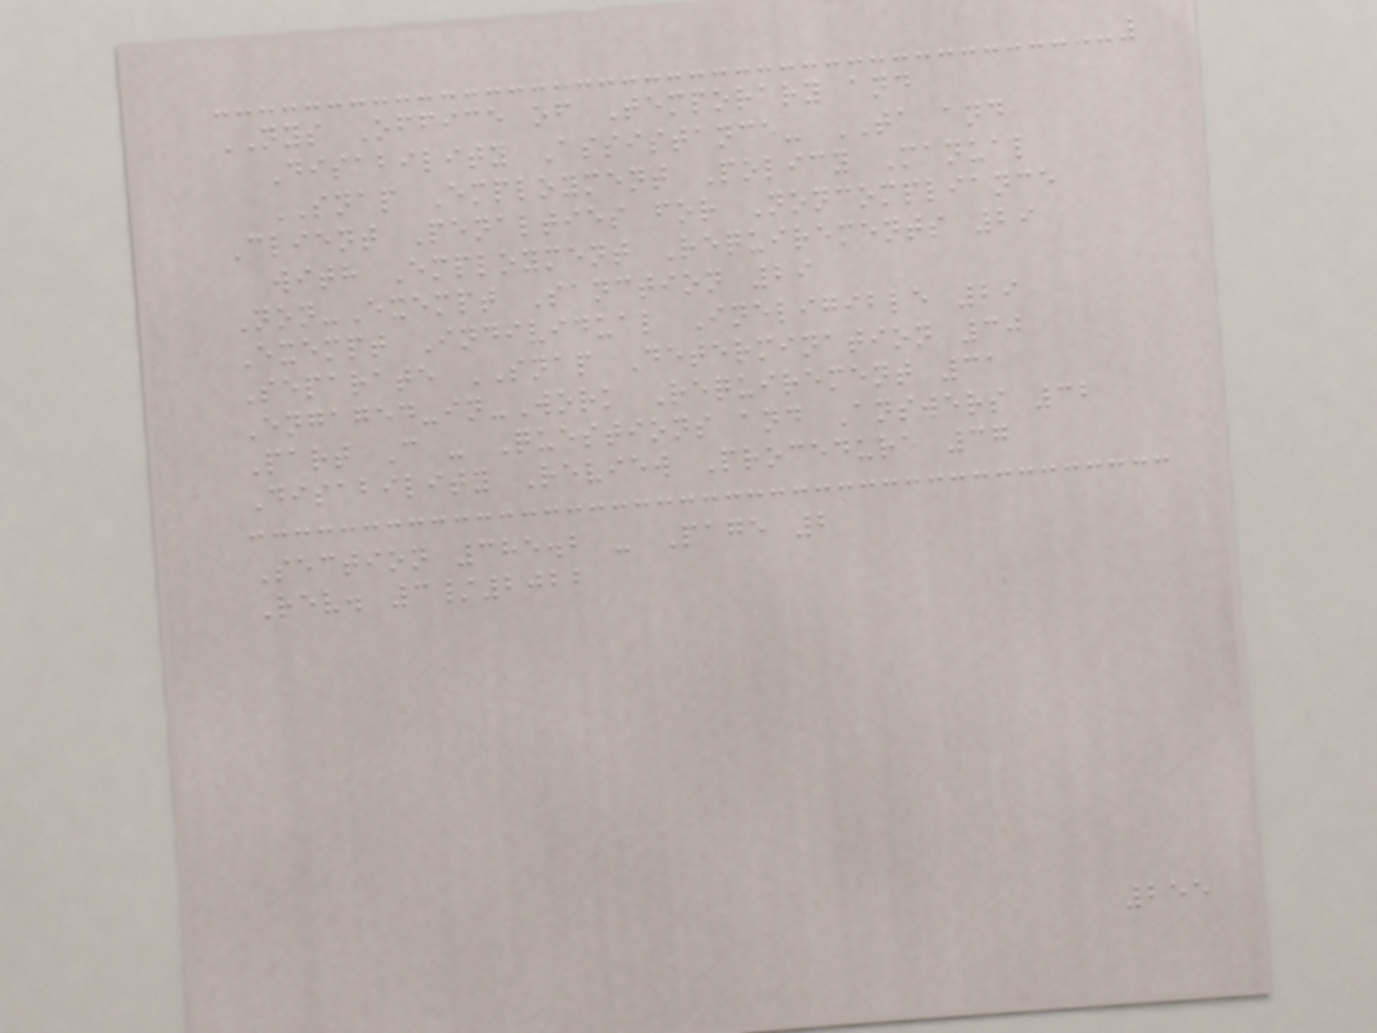NYS Office of Temporary and
Disability Assistance- TA and
SNAP Employment Policy Manual
Client Penalties for Noncompliance
with Employment Requirements 29
Non-Exempt Sanction 29
Exempt Individual Ineligible 29
Separate SNAP Determination 30
Engaged-in-Work Requirement 31
Part C - Questions and Answers 32
Disability Review Procedure 37
Section 385.2 - Page 2
Rev. 3/2022
255
